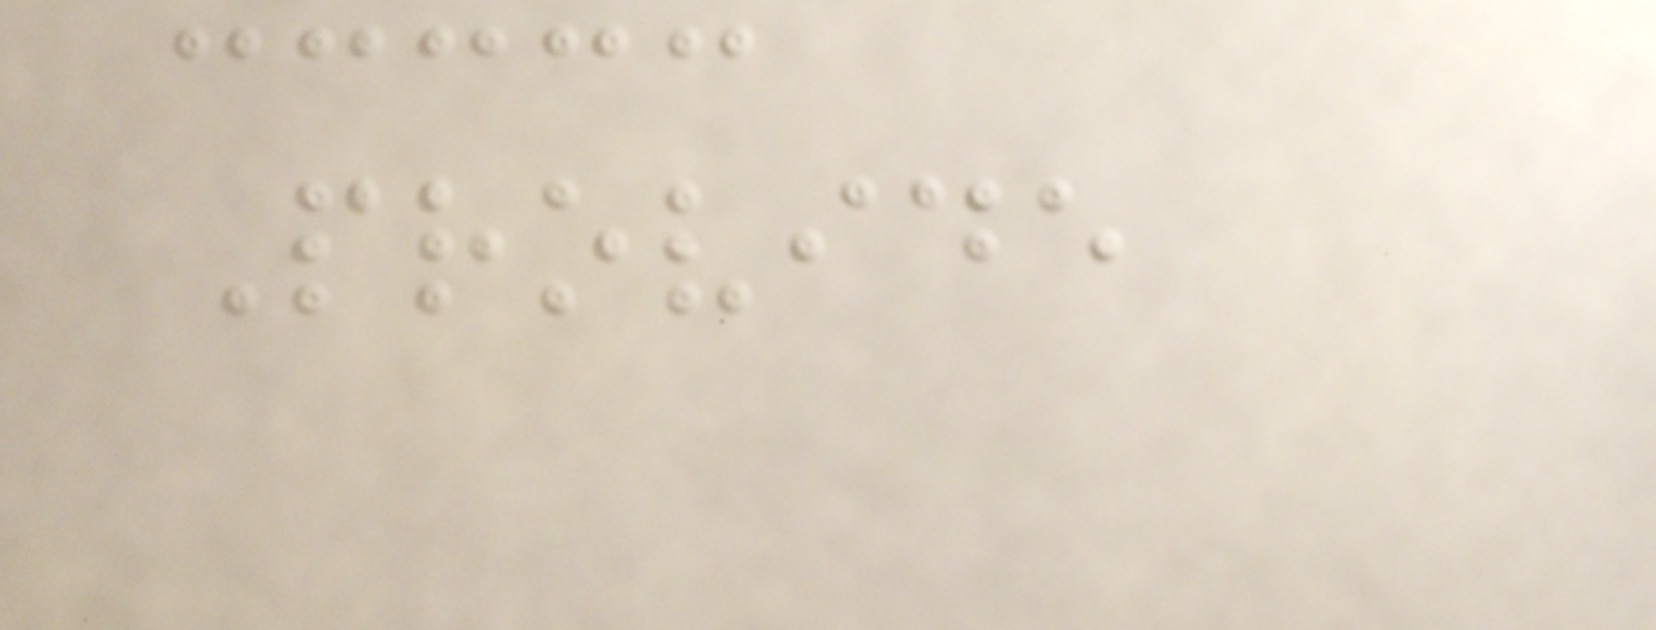Provide
